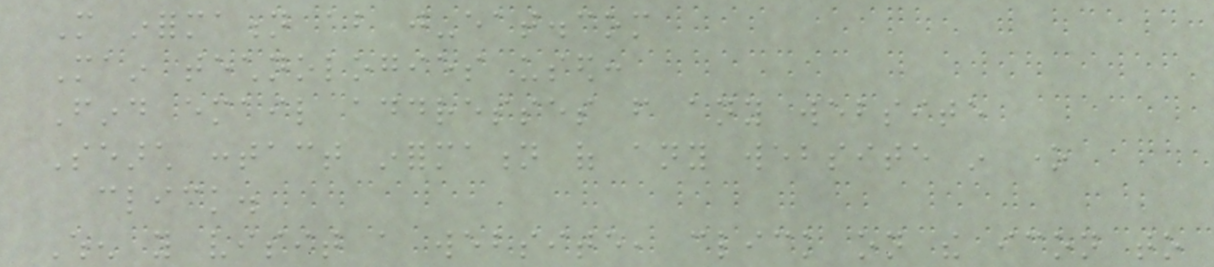More information about just-eat.com
Main technologies used:
Find email addresses from any website
Search contact information of any website in one
click.
When you visit a website, click on the icon to
